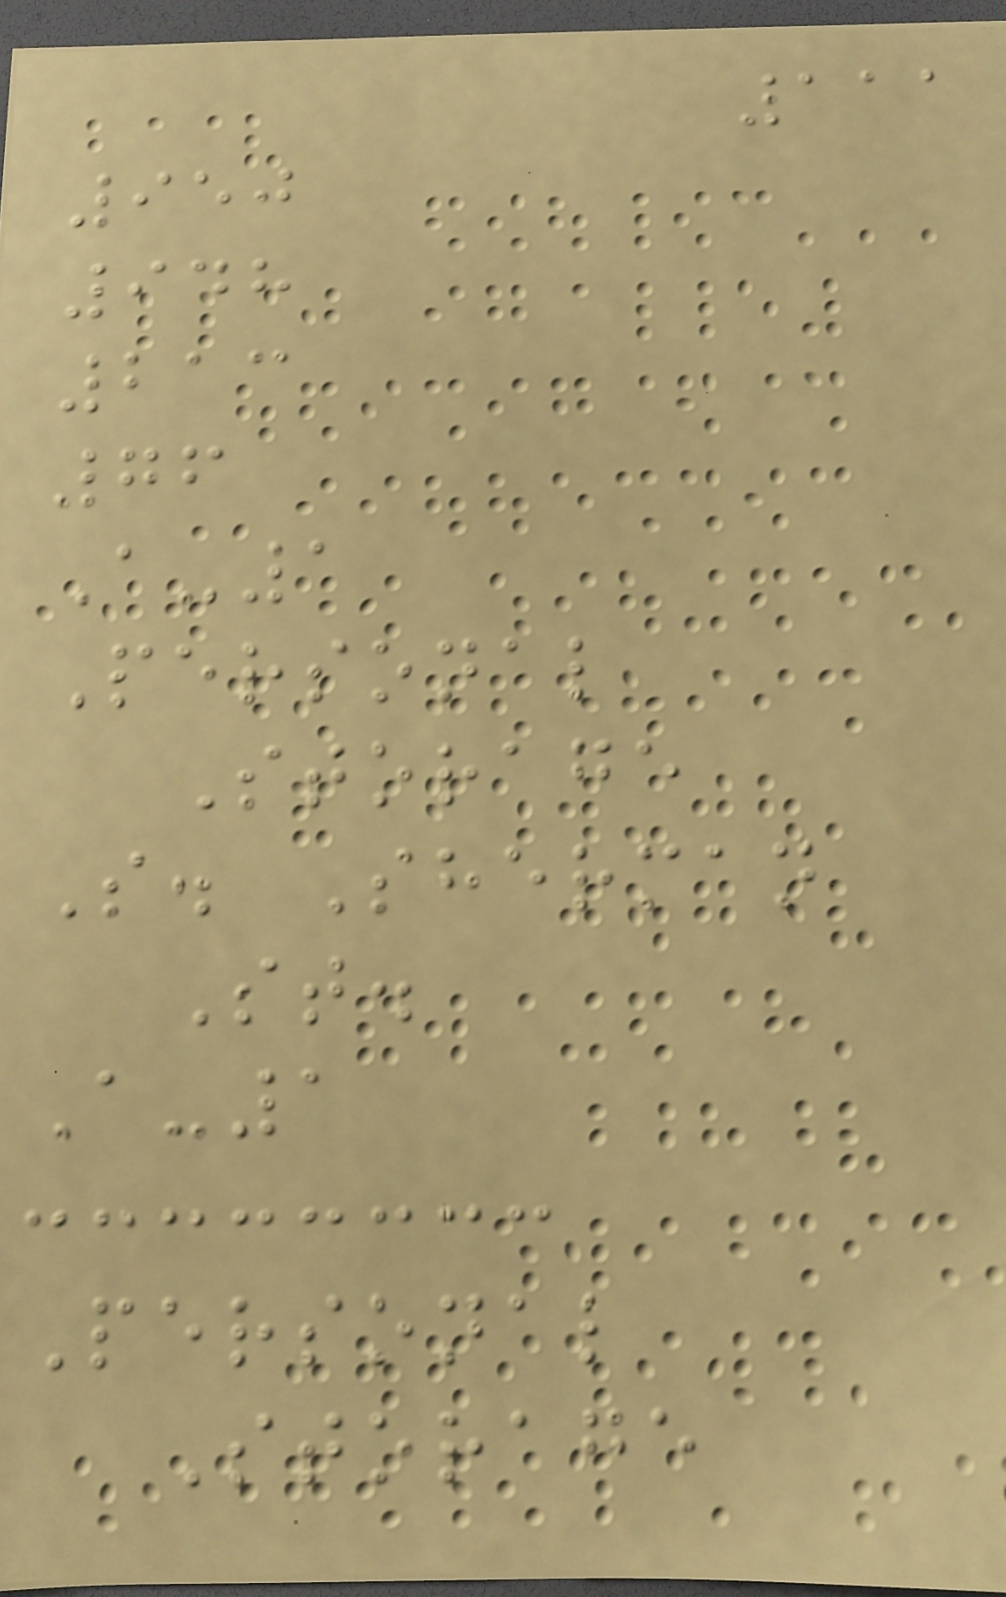111
950
948
213
76
A-1
Personal
Storage
S. Sherman
St.
A-1
Personal
Storage
